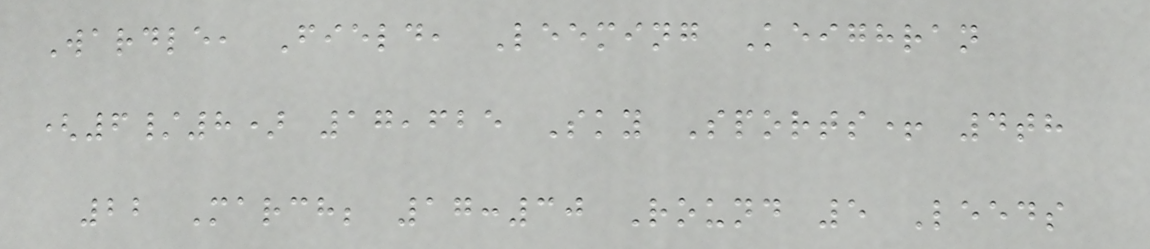Wardle, Field, Leeming Keighran
(6/8) 17,625 Sky Sports+ 4th
22 March; 17:30 Round 5 Leeds
